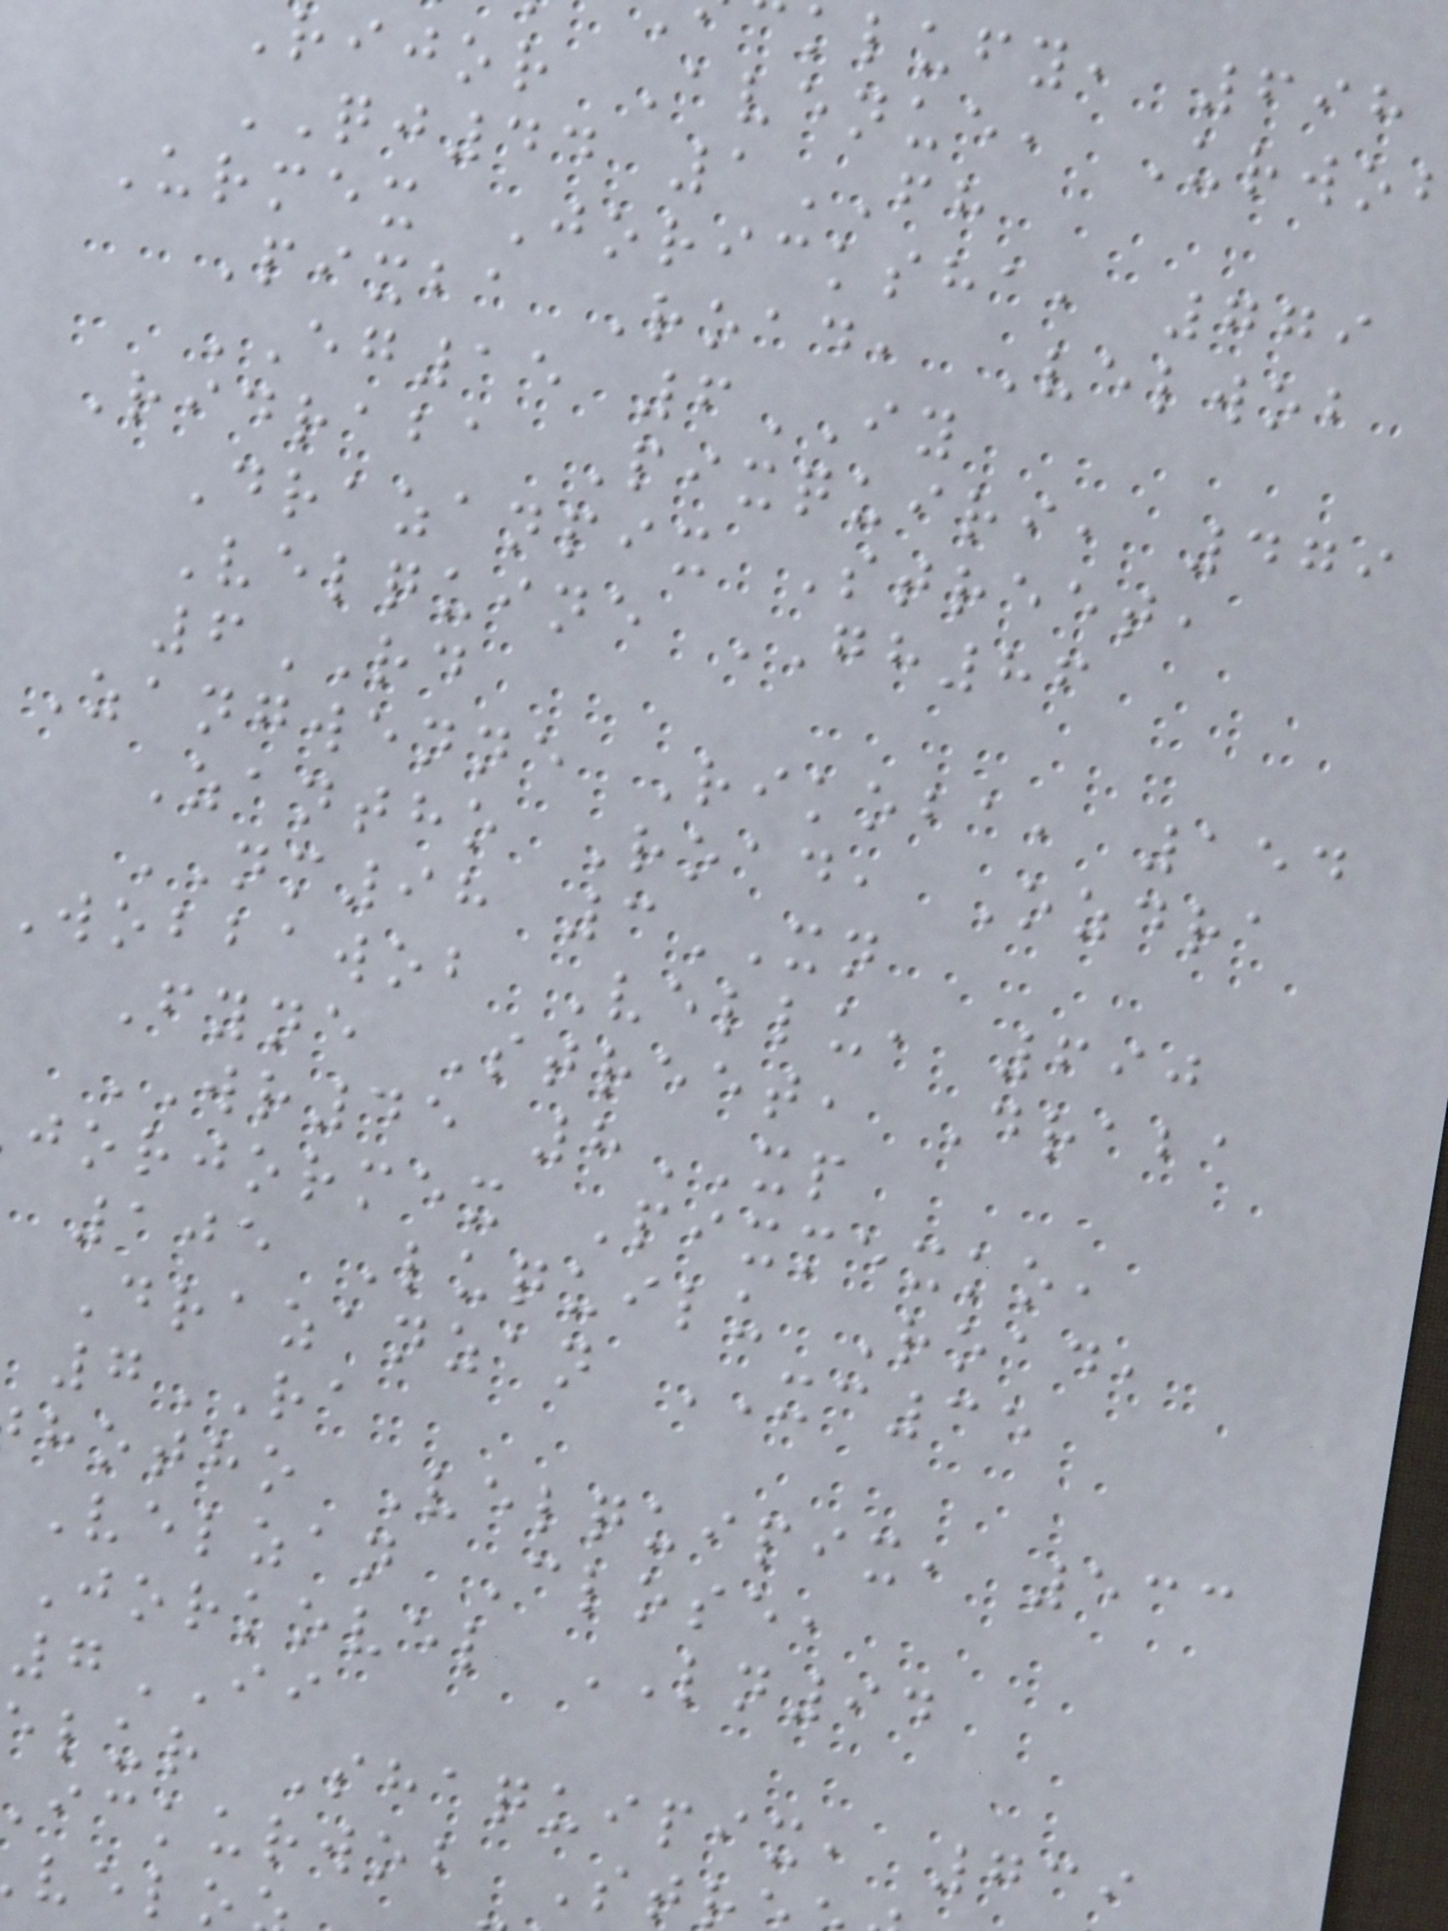klufy, 698
rijor Avenue, Urwo
QJ44 1FH
Urmex Joricksha, 779
Pixba Road, Velwob
EG15 6IY
Ridraba Pixquiri, 479
Drazanpix Street,
Velquine GH86
6RD
Zangwenne Rikoba, 154
Zantho Road, Ozdra
NM98 3XN
wobbawob Vellu, 690
Fyne Street, Draba
WR45 8XP
jorjormex Pixmexko,
105 Luquilu Road,
Drazanzan XC35
7RA
hotho Velquipix, 533
Velzan Close,
Jorkovel LN94
7II
lur Shaquipix, 739
ickurwob St
